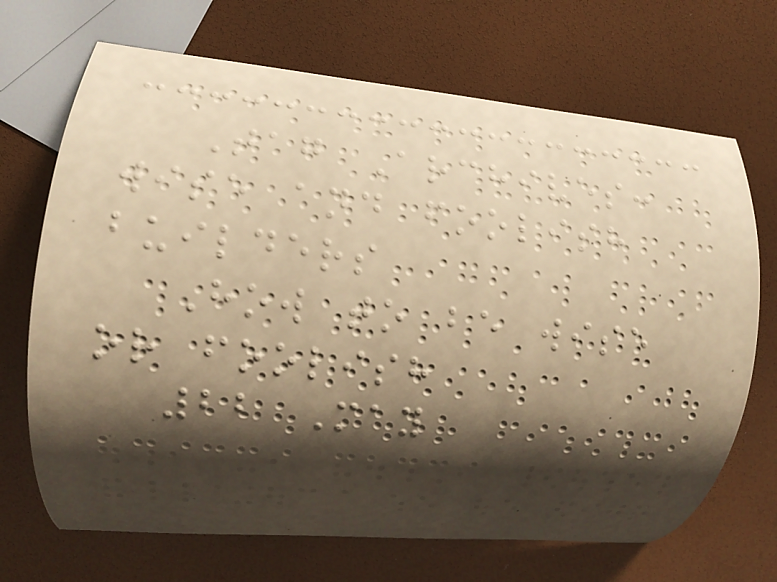Tag Archives:
wise and foolish
builders
How to be wise
or foolish
22 May
